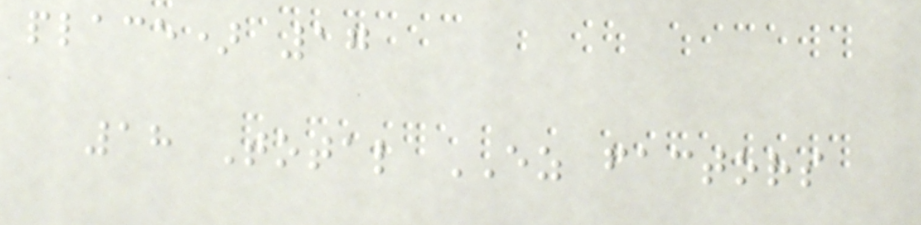place) 17
18 Total EZ factors
